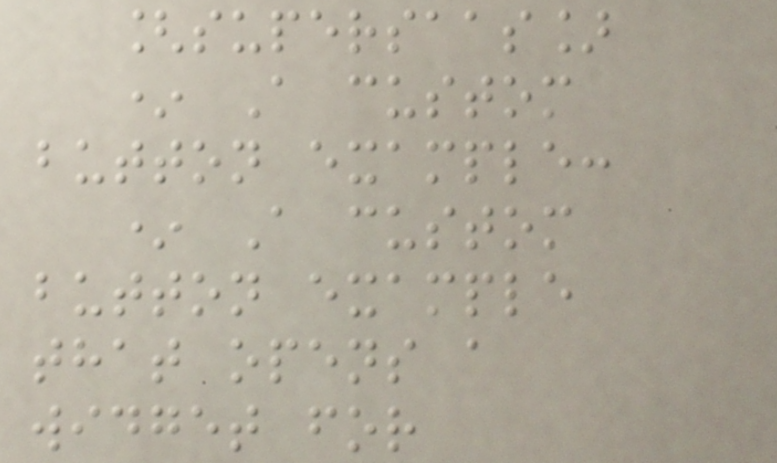[supersaas]
* A custom
button example:
* A custom
button example
that opens a
widget for
